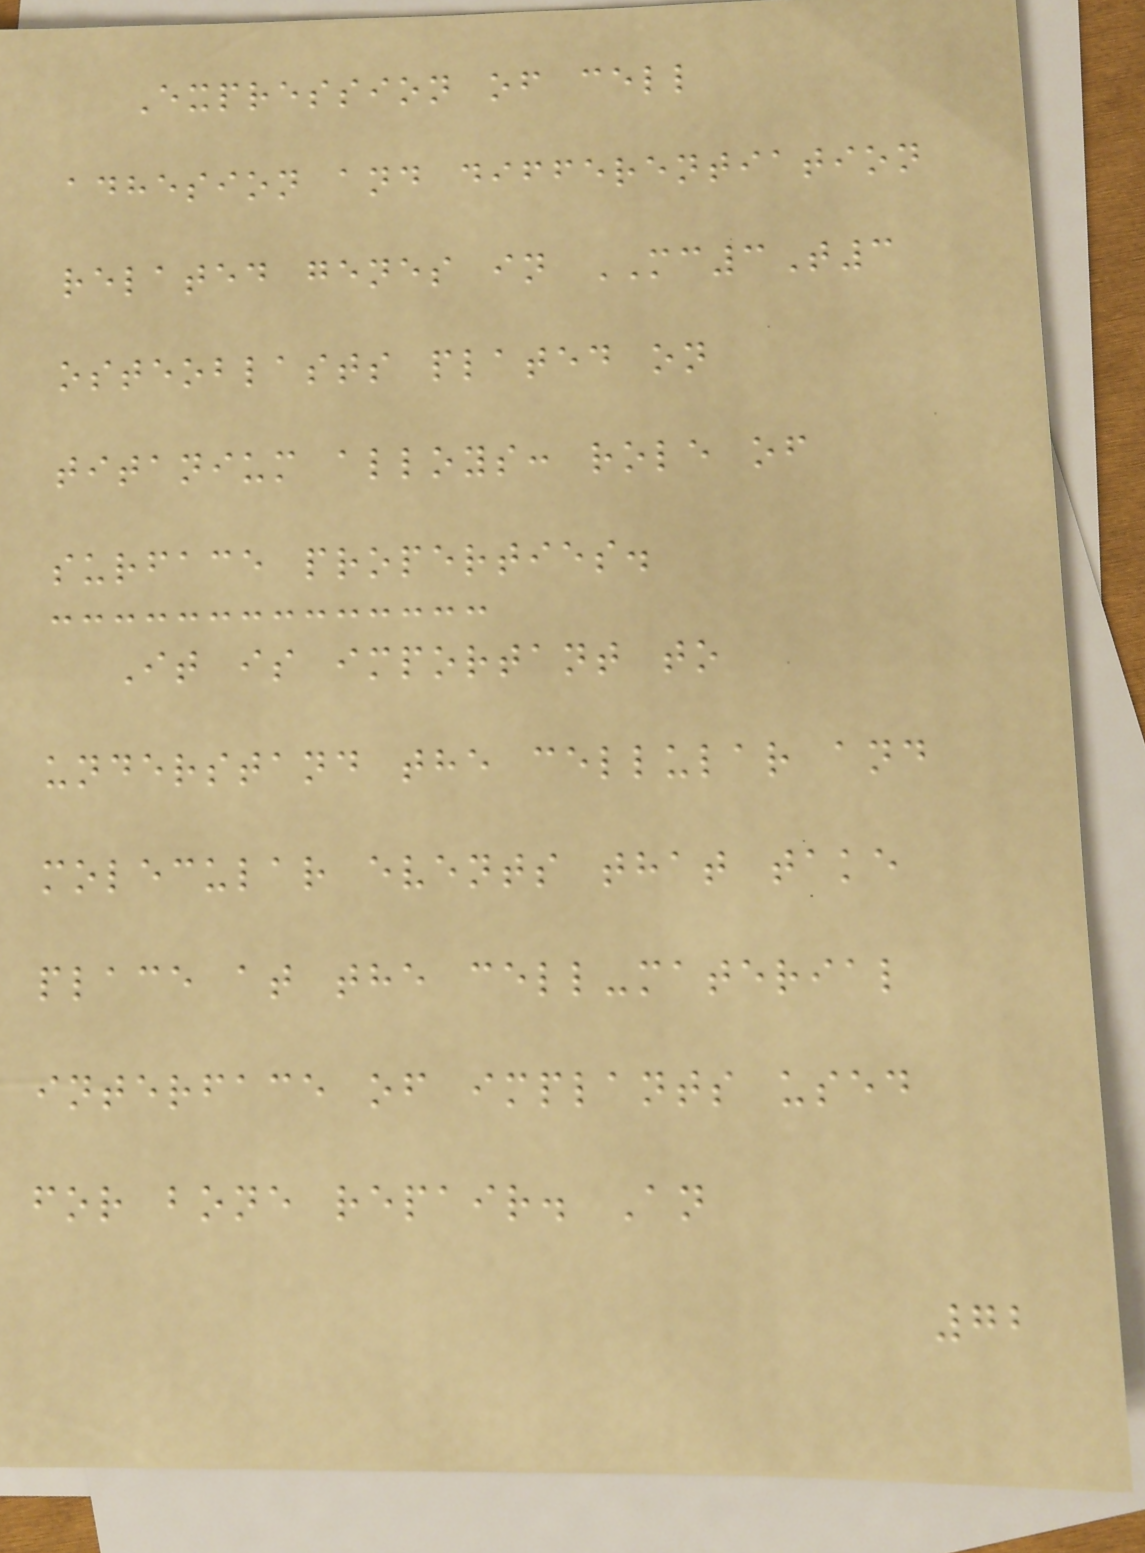Expression of cell
adhesion and differentiation
related genes in MC3T3
osteoblasts plated on
titanium alloys: role of
surface properties.
It is important to
understand the cellular and
molecular events that take
place at the cell-material
interface of implants used
for bone repair. An
72
